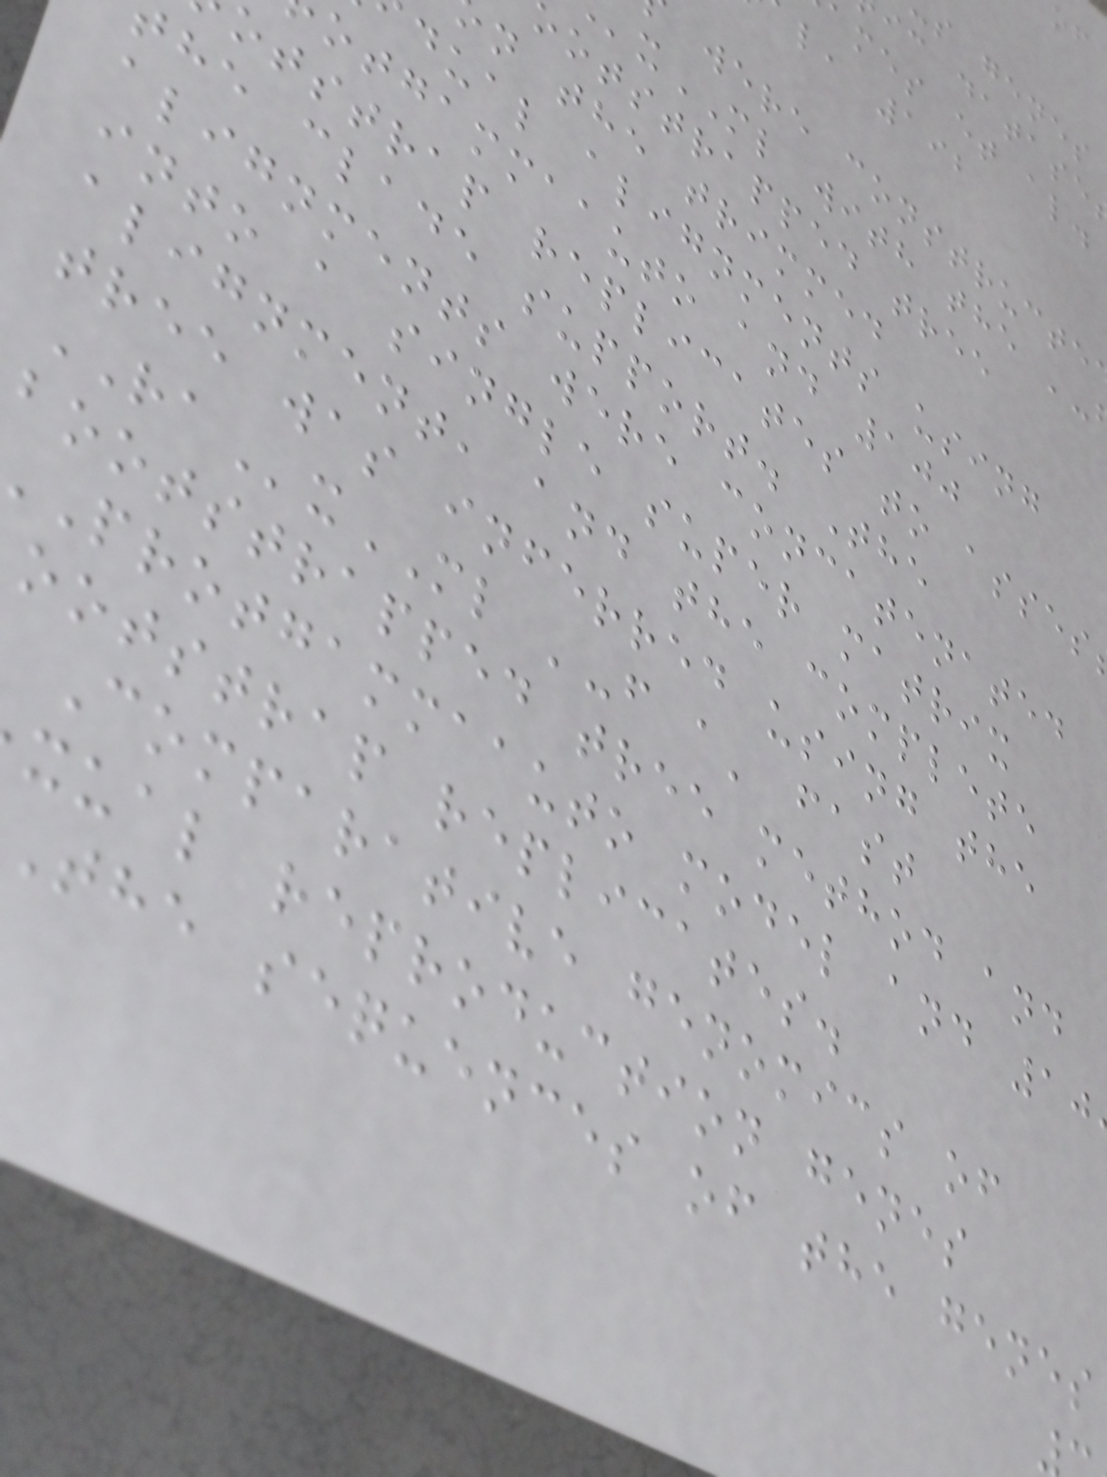ic datase
ames et al.
l, 192
were constructe
xML with the '-
otstrapped tree
n the trimmed
dual alignments using
otgammaauto and 100
otstrap replicates to asses
he clade support. The
alignments were concatenated
into a single super matrix
alignment, and the complete
tree was inferred using the
RAxML '-f a' fast
bootstrapped tree method and
protgammaauto model and 10
ootstrap replicates.
Comparative genomics of
xual reproduction genes
the sequences of the genes
